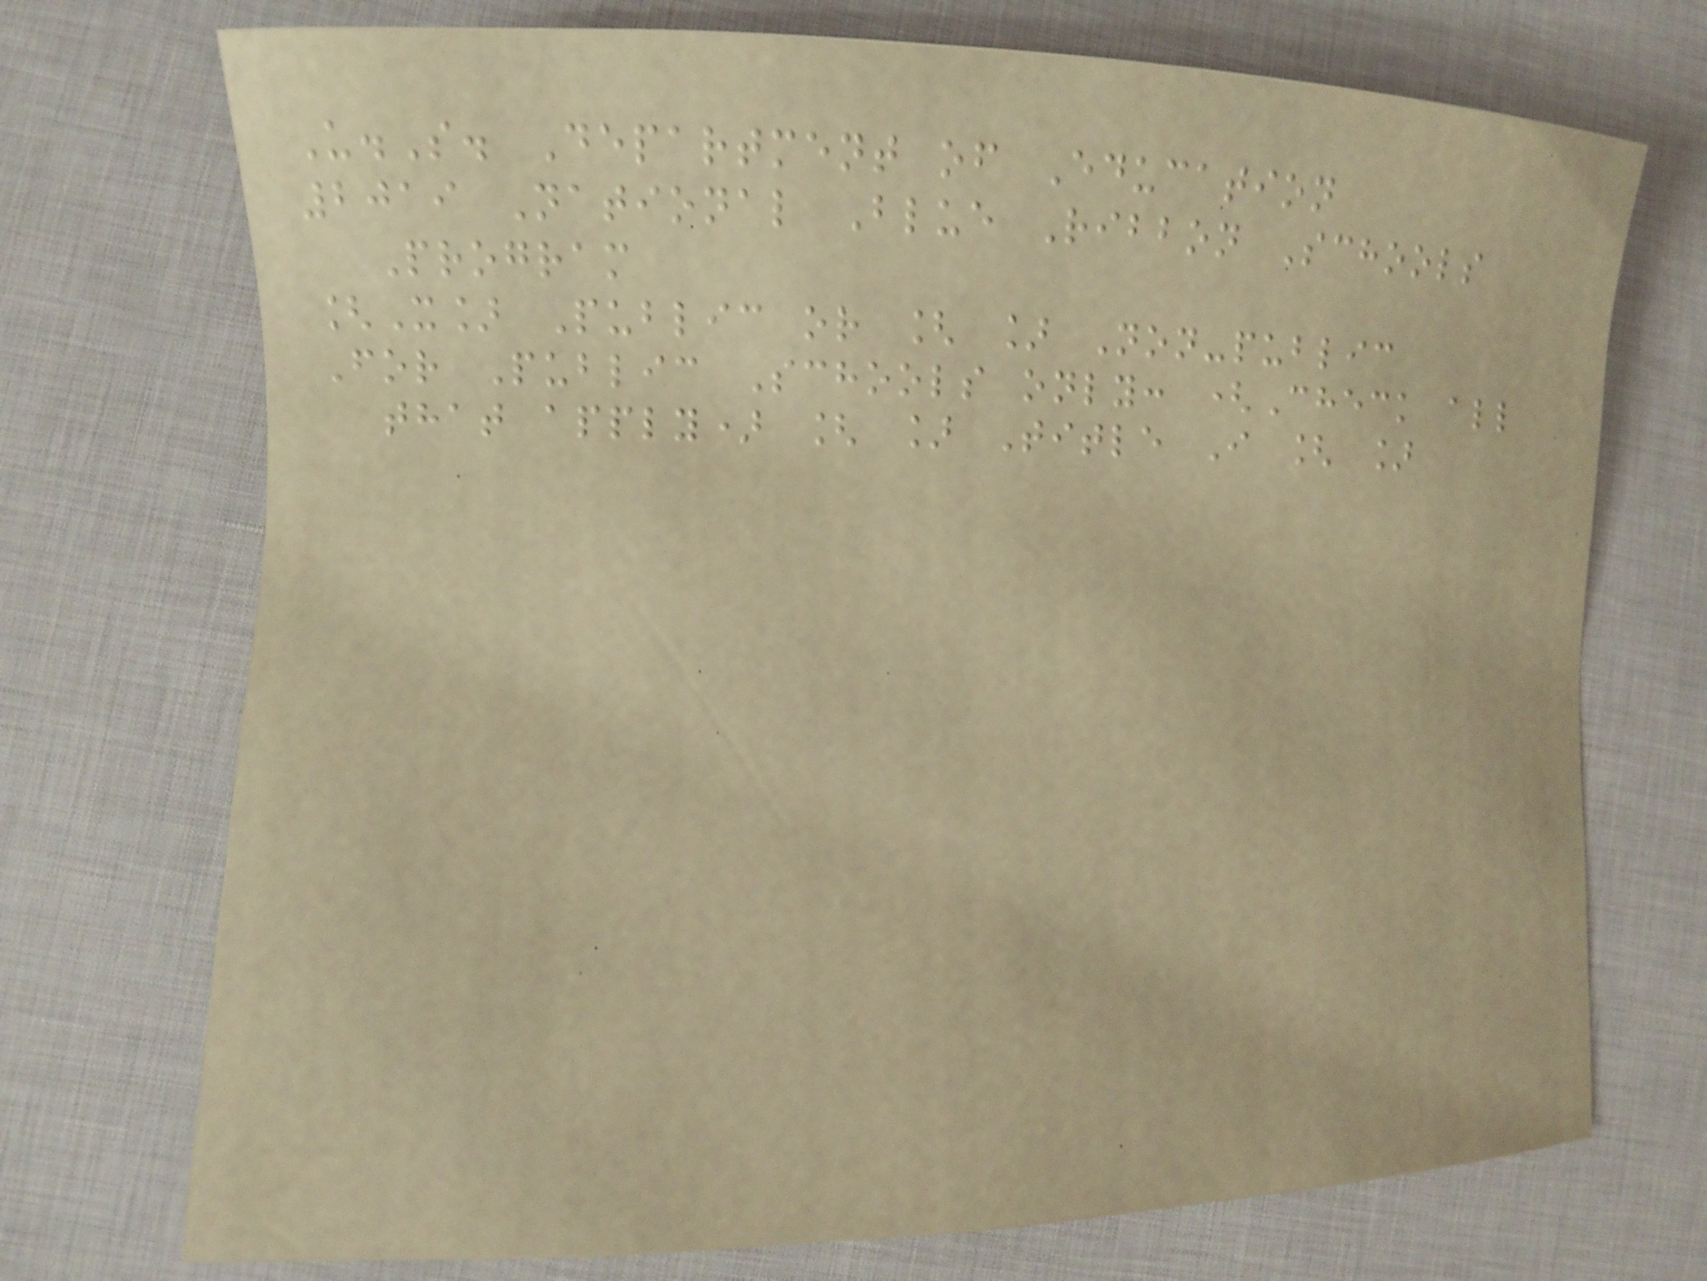U.S. Department of Education
2019 National Blue Ribbon Schools
Program
[X] Public or [ ] Non-public
For Public Schools only: (Check all
that apply) [ ] Title I [ ]
